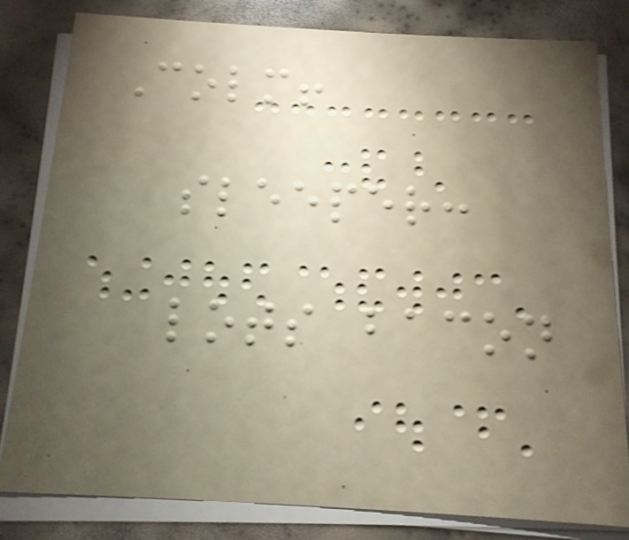Colm!
sleeper:
lots bacon
